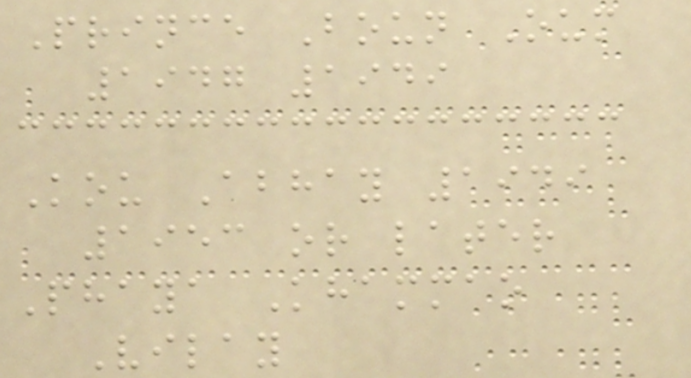Prince Boun Oum
1947 1949
Kou Abhay 1949
1953 or later
Phaya Khammao
Vilay
